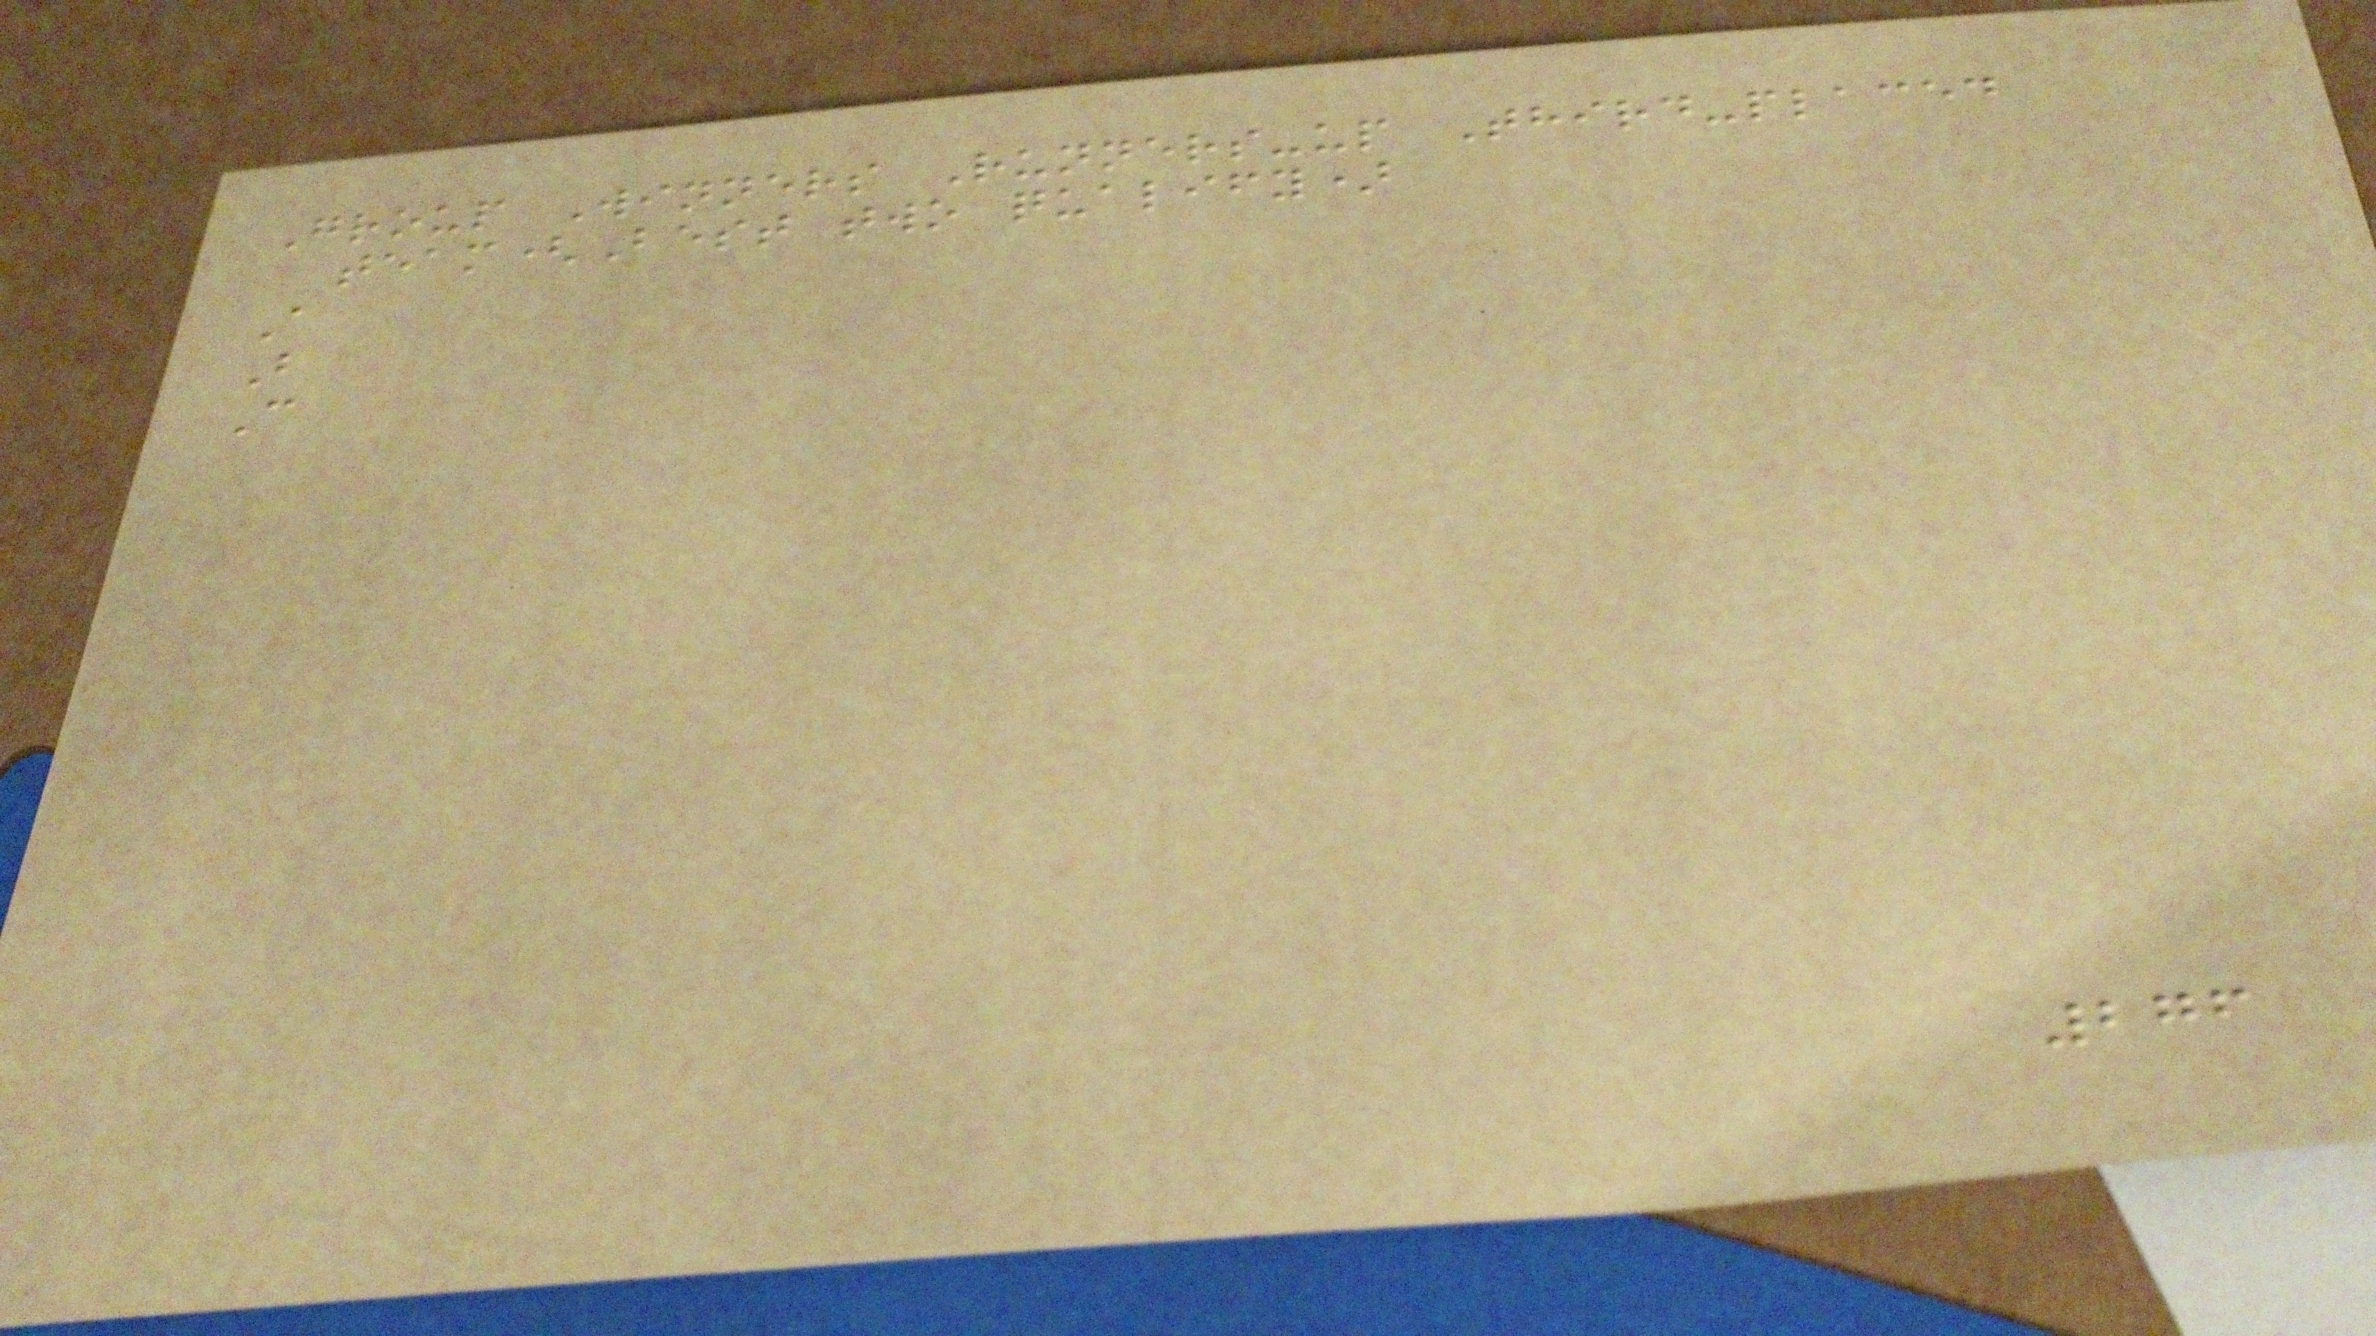Group Winners Runners-up Third-placed
team(Best two qualify)
A
B
C
276
